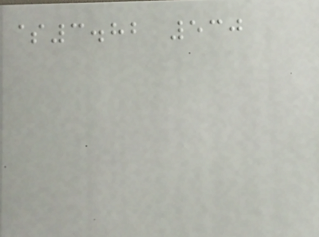$3.82 530
